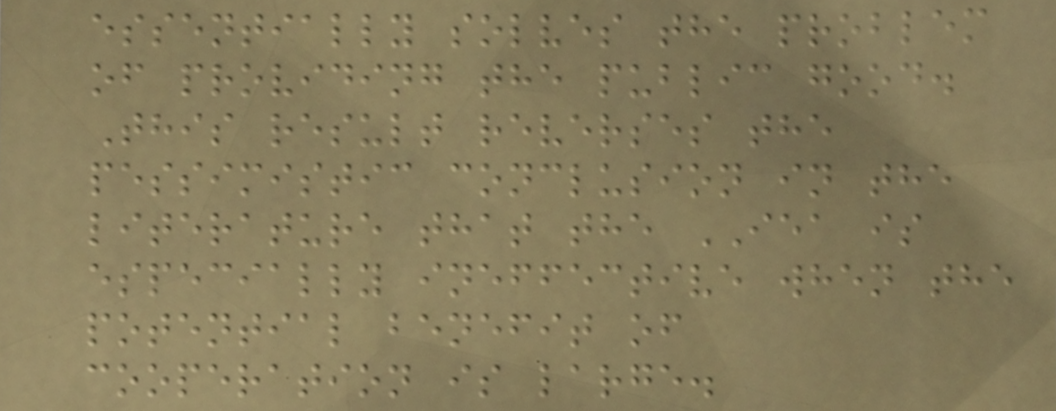essentially solves the problem
of providing the public good.
This result reverses the
pessimistic conclusion in the
literature that the IEA is
especially ineffective when the
potential benefit of
cooperation is large.
